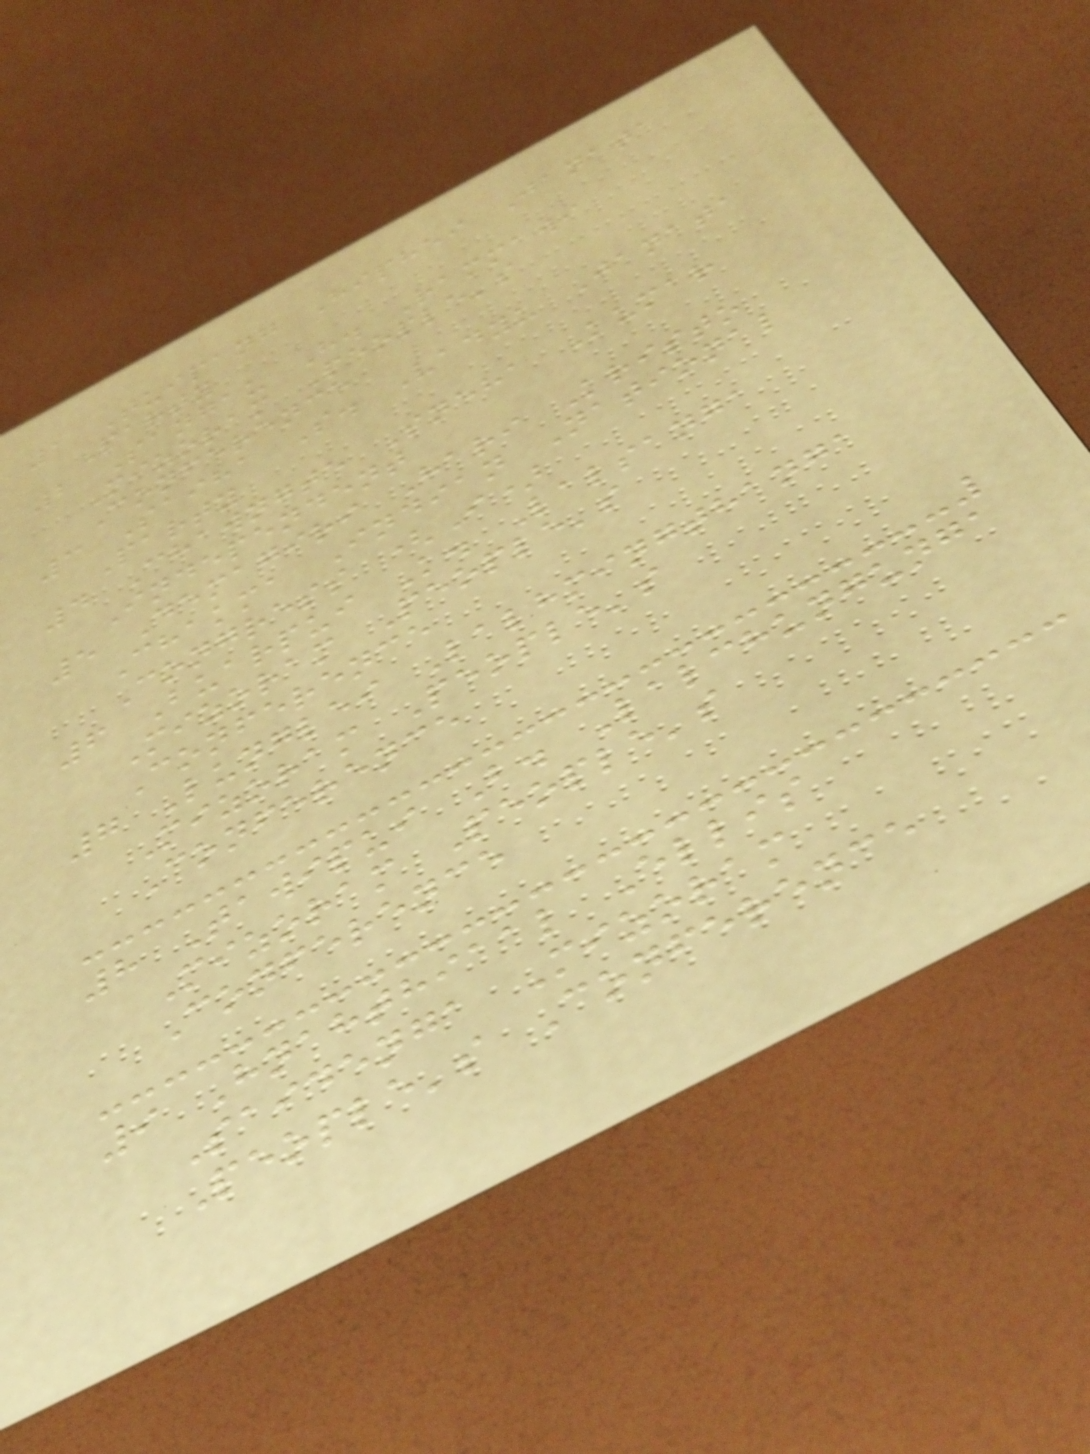1 Tuipang Hiphei Janata
Party
2 Sangau H. Rammawi
Mizoram People's
Conference
3 Saiha S. Vadyu Janata
Party
4 Chawngte Sneha Kumar
Independent
5 Demagiri Hari Kristo
Chakma Indian National
Congress (I)
6 Buarpui K. Lalsanga
Mizoram People's
Conference
7 Lunglei Lalhmingthanga
Mizoram People's
Conference
8 Tawipui B. Lalchungunga
Mizoram People's
Conference
9 Hnahthiaal Ellis
Saidenga Mizoram
People's Conference
